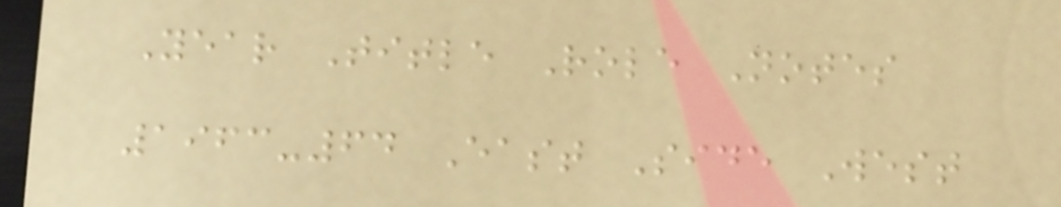Year Title Role Notes
1963-64 East Side West
